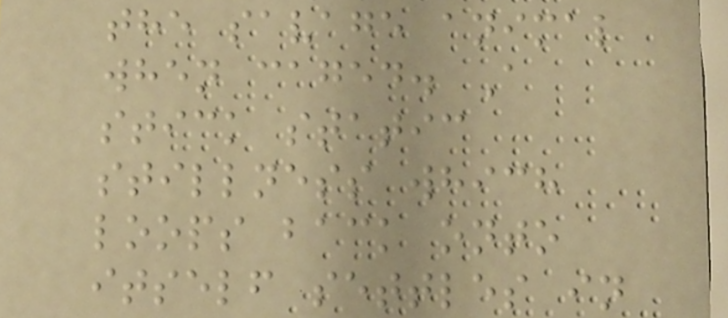the savage animal
when caged. A
stick static
stillness which
loops back onto
itself settles in
